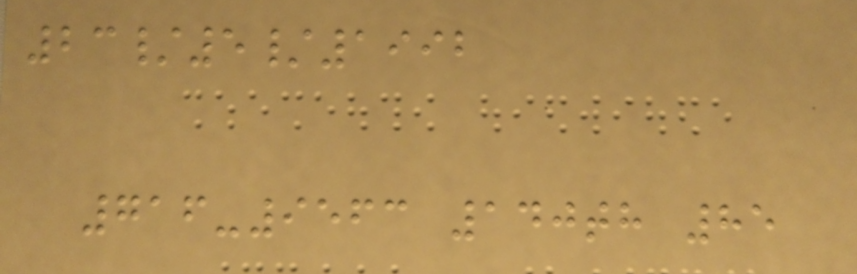23/5/1992
716-9563 140th 85
